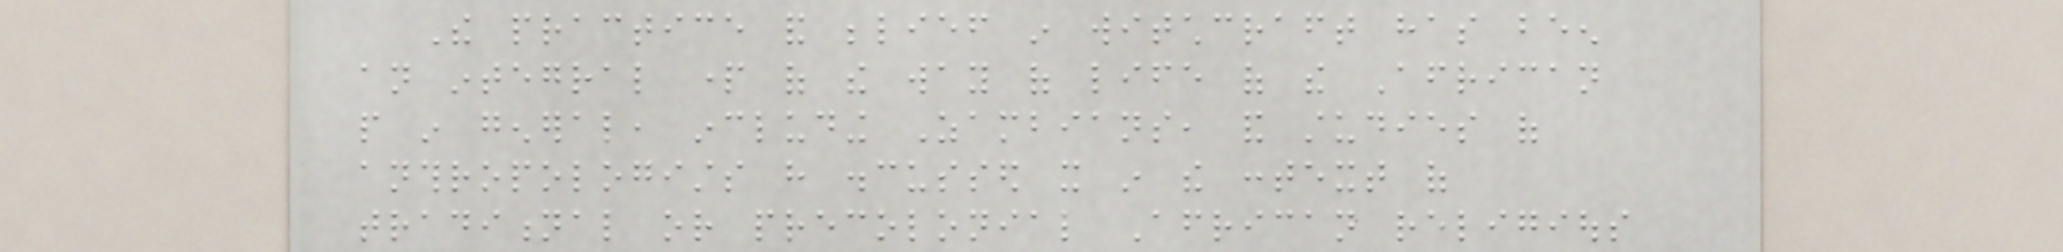The practice and belief in witchcraft has been
an integral part of the way of life of the African
people in general, including Zambians, and studies of
anthropologists have discussed it in the context of
traditional or precolonial African religious
